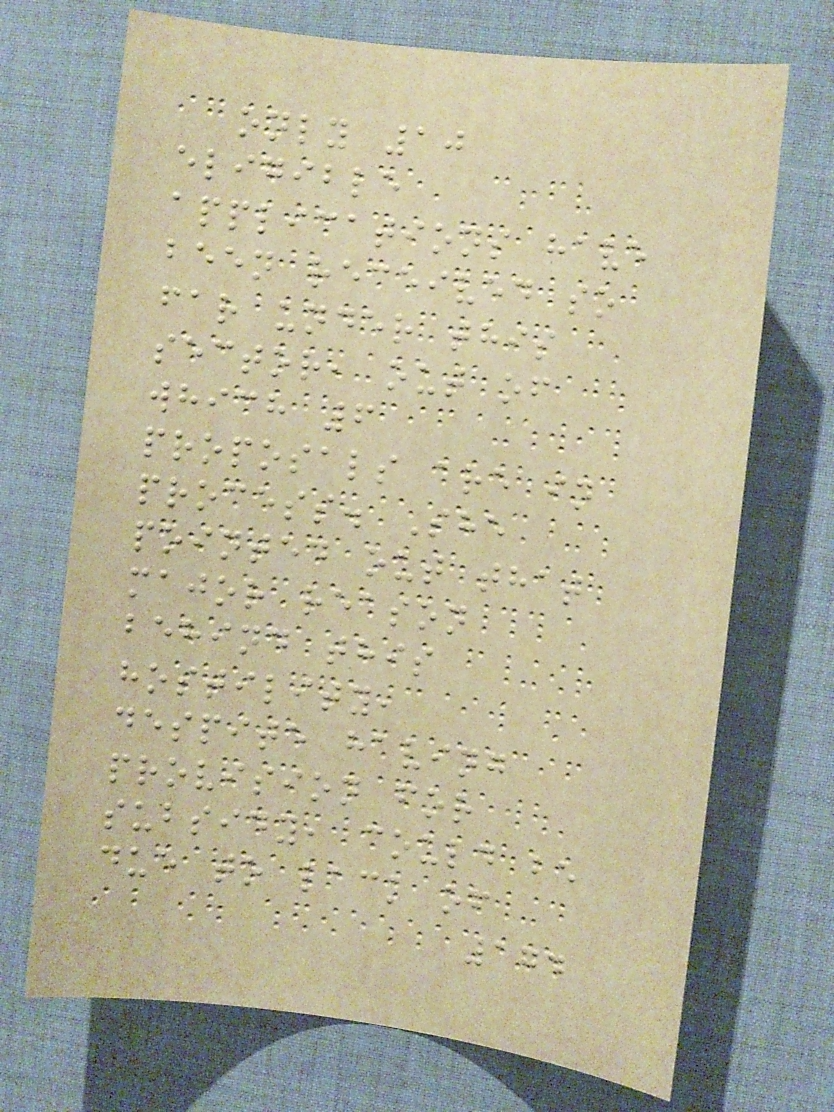only 10
eligible
applications have
been received so
far under this
sector, out of
which 6
proposals are in
process. She
pointed out that
major reason
behind this
hostility,
despite having
provision for
subsidy, could be
due to lack of
174
